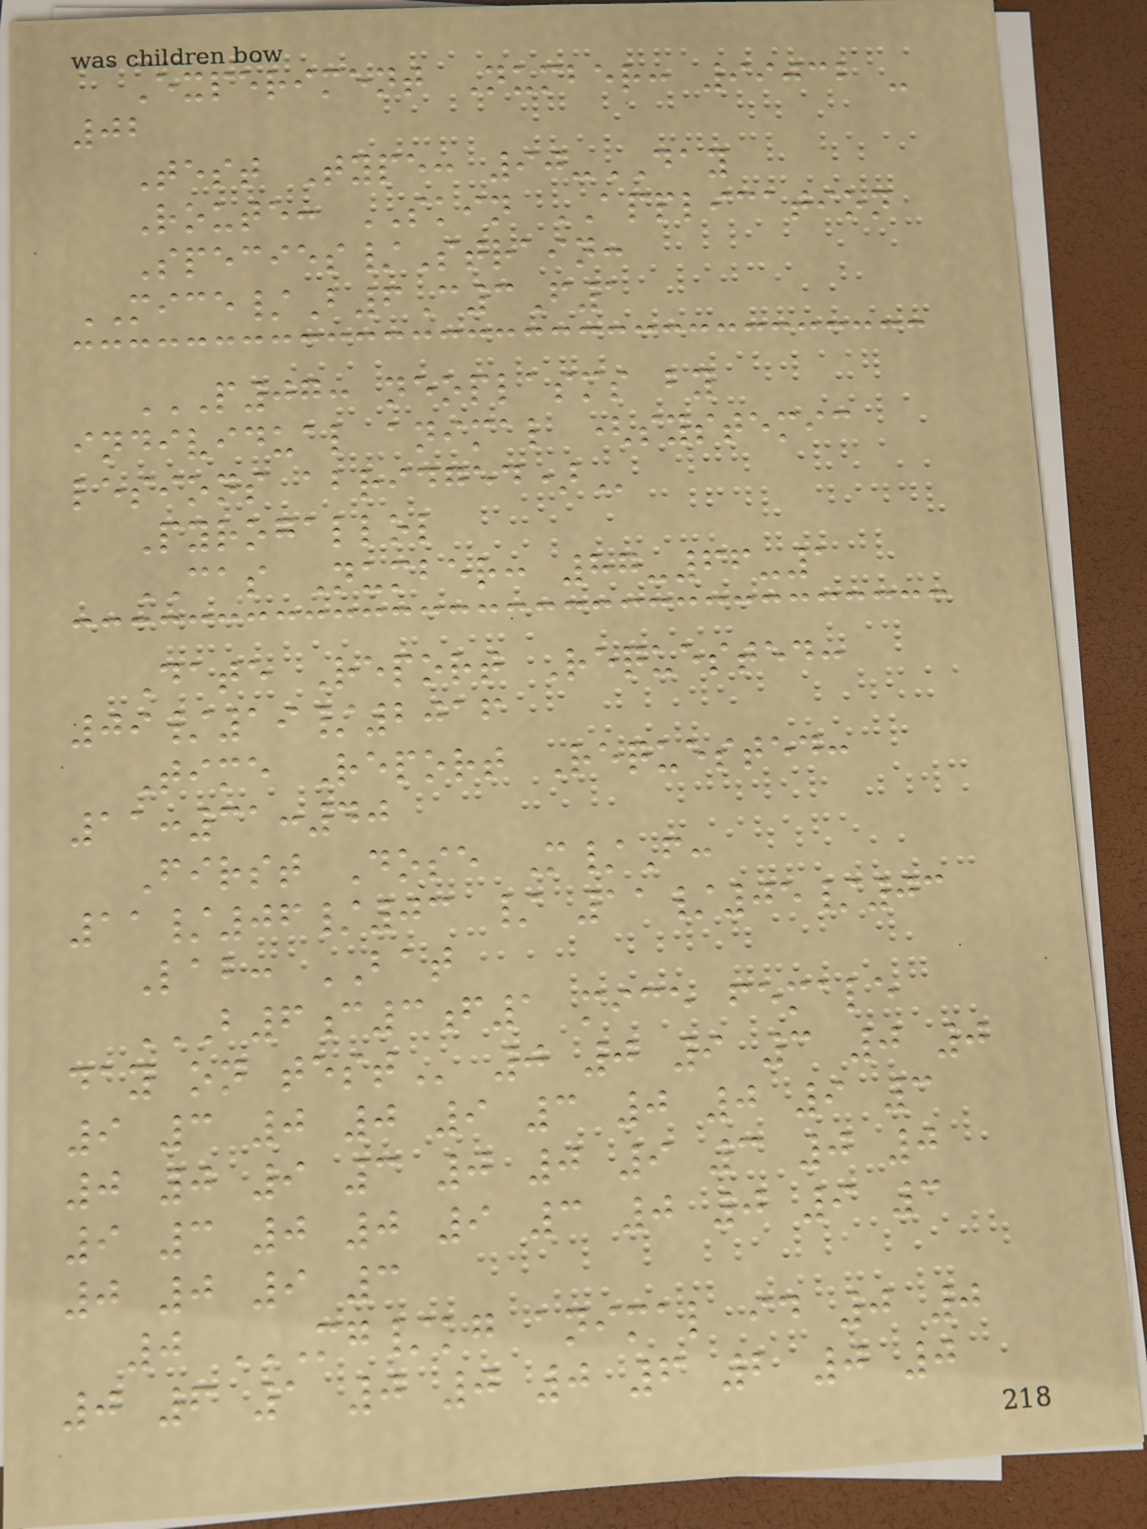Experiment Number: 99032 -
02
Test Type: 90-DAY
Route: SKIN APPLICATION
Species/Strain:
MICE/B6C3F1
P07: NEOPLASMS BY
INDIVIDUAL ANIMAL (SYSTEMIC
LESIONS ABRIDGED)
Pyrogallol
CAS Number: 87-66-1
Date Report Requested:
09/19/2016
Time Report Requested:
11:31:40
First Dose M/F:
11/06/03 / 11/05/03
Lab: BAT
B6C3F1 MICE FEMALE
DAY ON TEST 0 0 9 3 0 0
9 3 0 0 9 3 0 0 9 3
0 0 9 3 0 0 9 3 0 0
9 3 0 0 9 3 0 0 9 3
0 0 9 3
0 MG/KG ANIMAL ID 0 0
0 6 1 0 0 0 6 2 0 0
